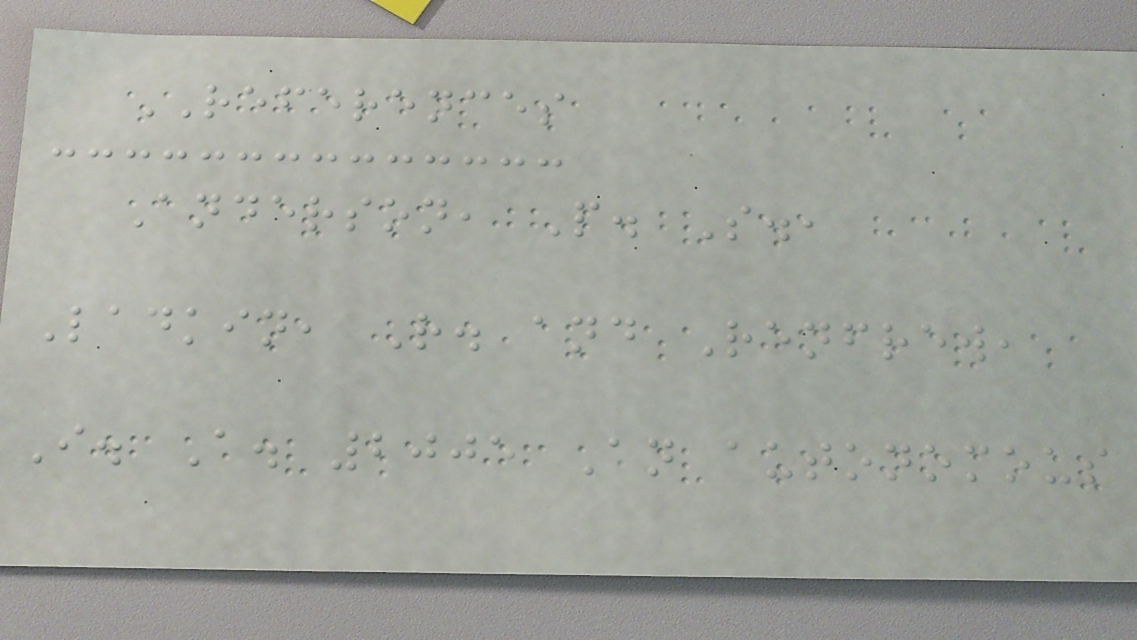REFERENCES
Anderson, P. S.,
Ladkin, R. and Renfrew,
I. A. 2005 An autonomous
